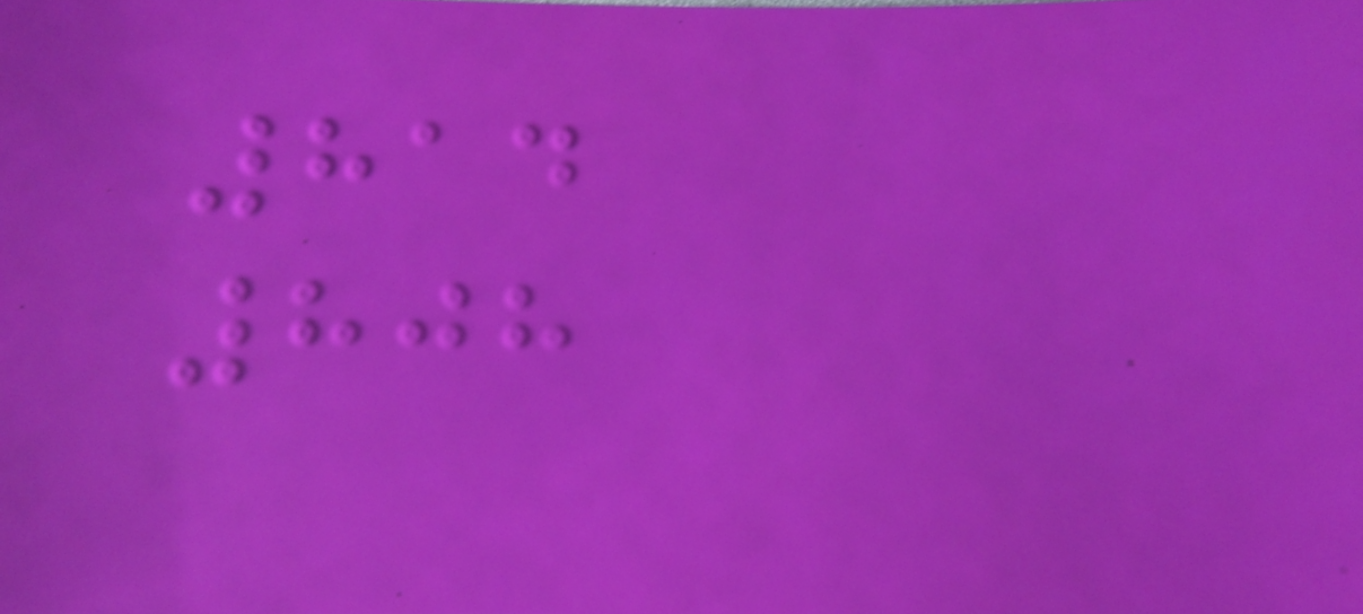814
808
